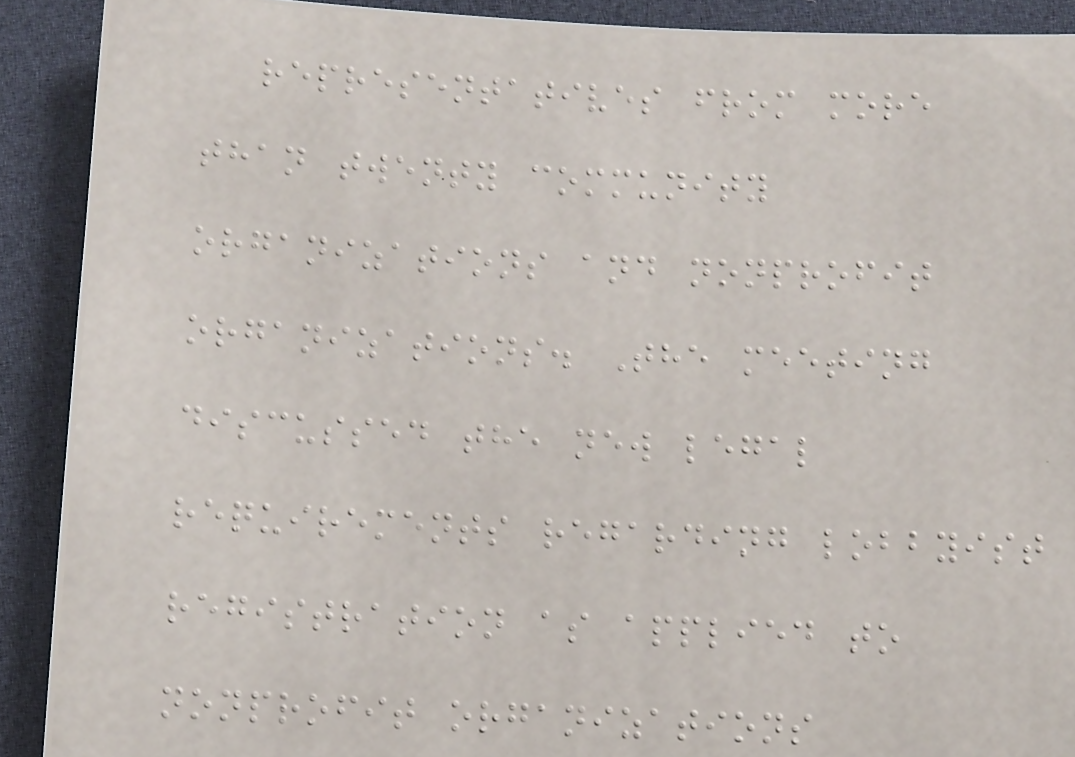representatives from more
than twenty community
organizations and nonprofit
organizations. The meeting
discussed the new legal
requirements regarding lobbyist
registration as applied to
nonprofit organizations
